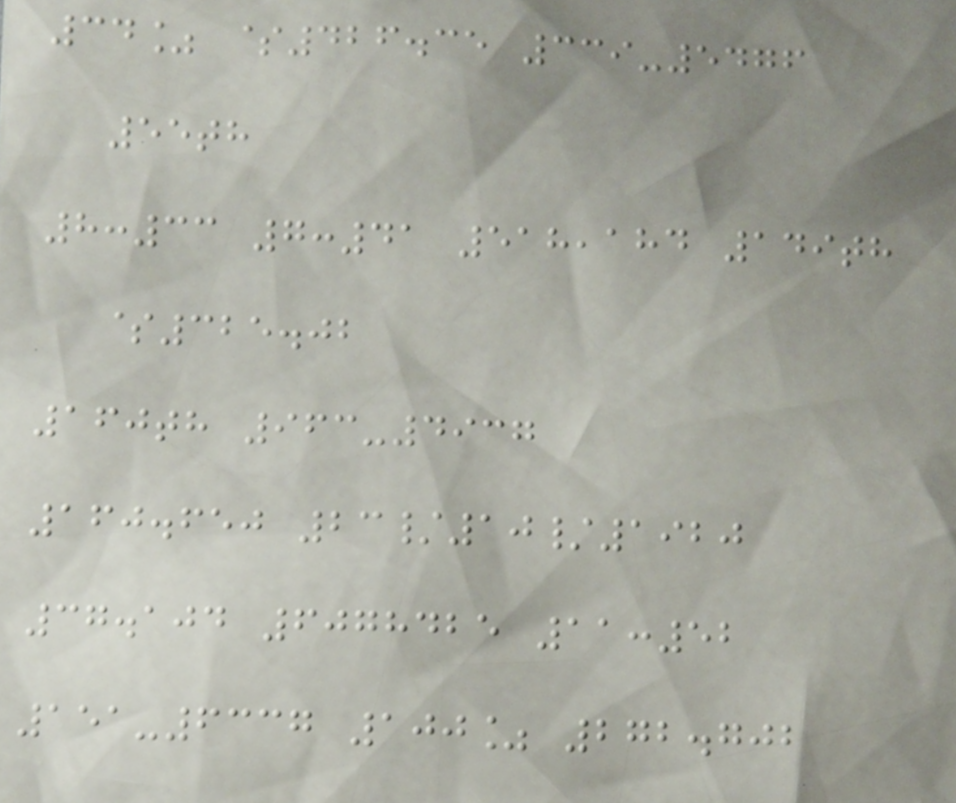34% $426.35 339-5476
55th
8:33 7:41 518,184 149th
$325.02
160th 963-4937
160.650 23/10/1920
37.104 6078425 11:52
151-6337 100% 272.702
